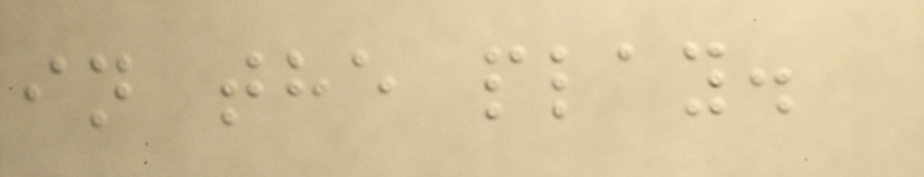in the play.
